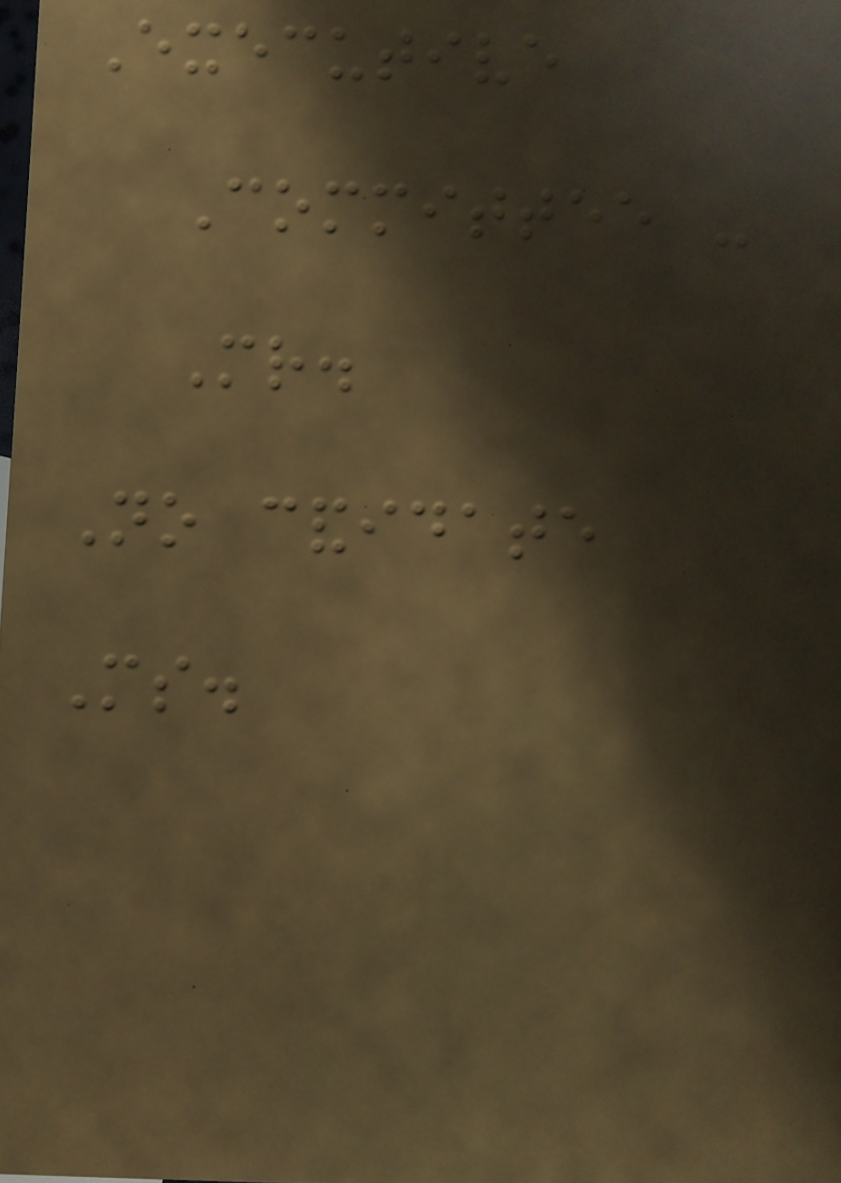Executive
Committee -
Mr.
No candidate
Ms.
